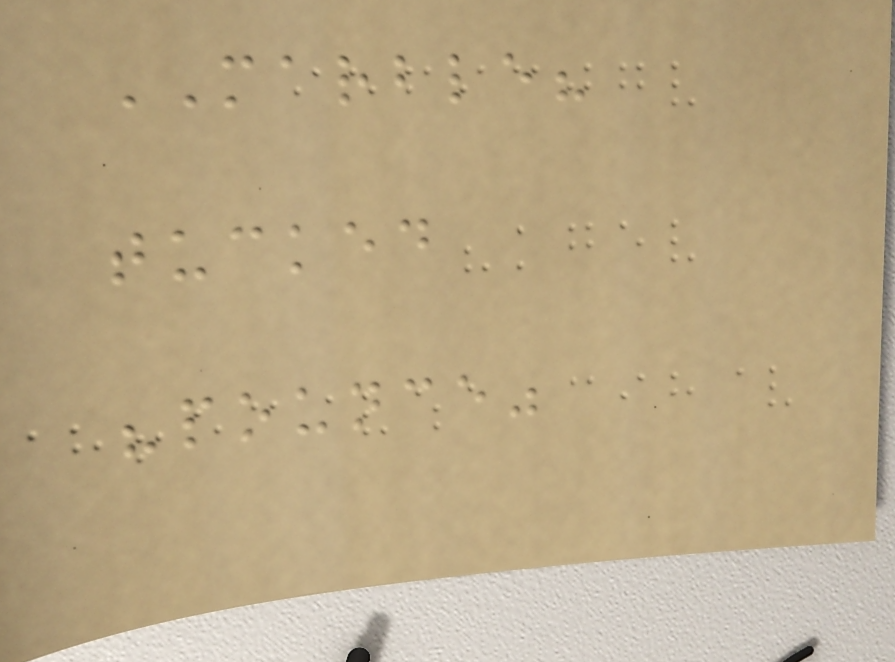MARBLE?
tucked
"pounce"
